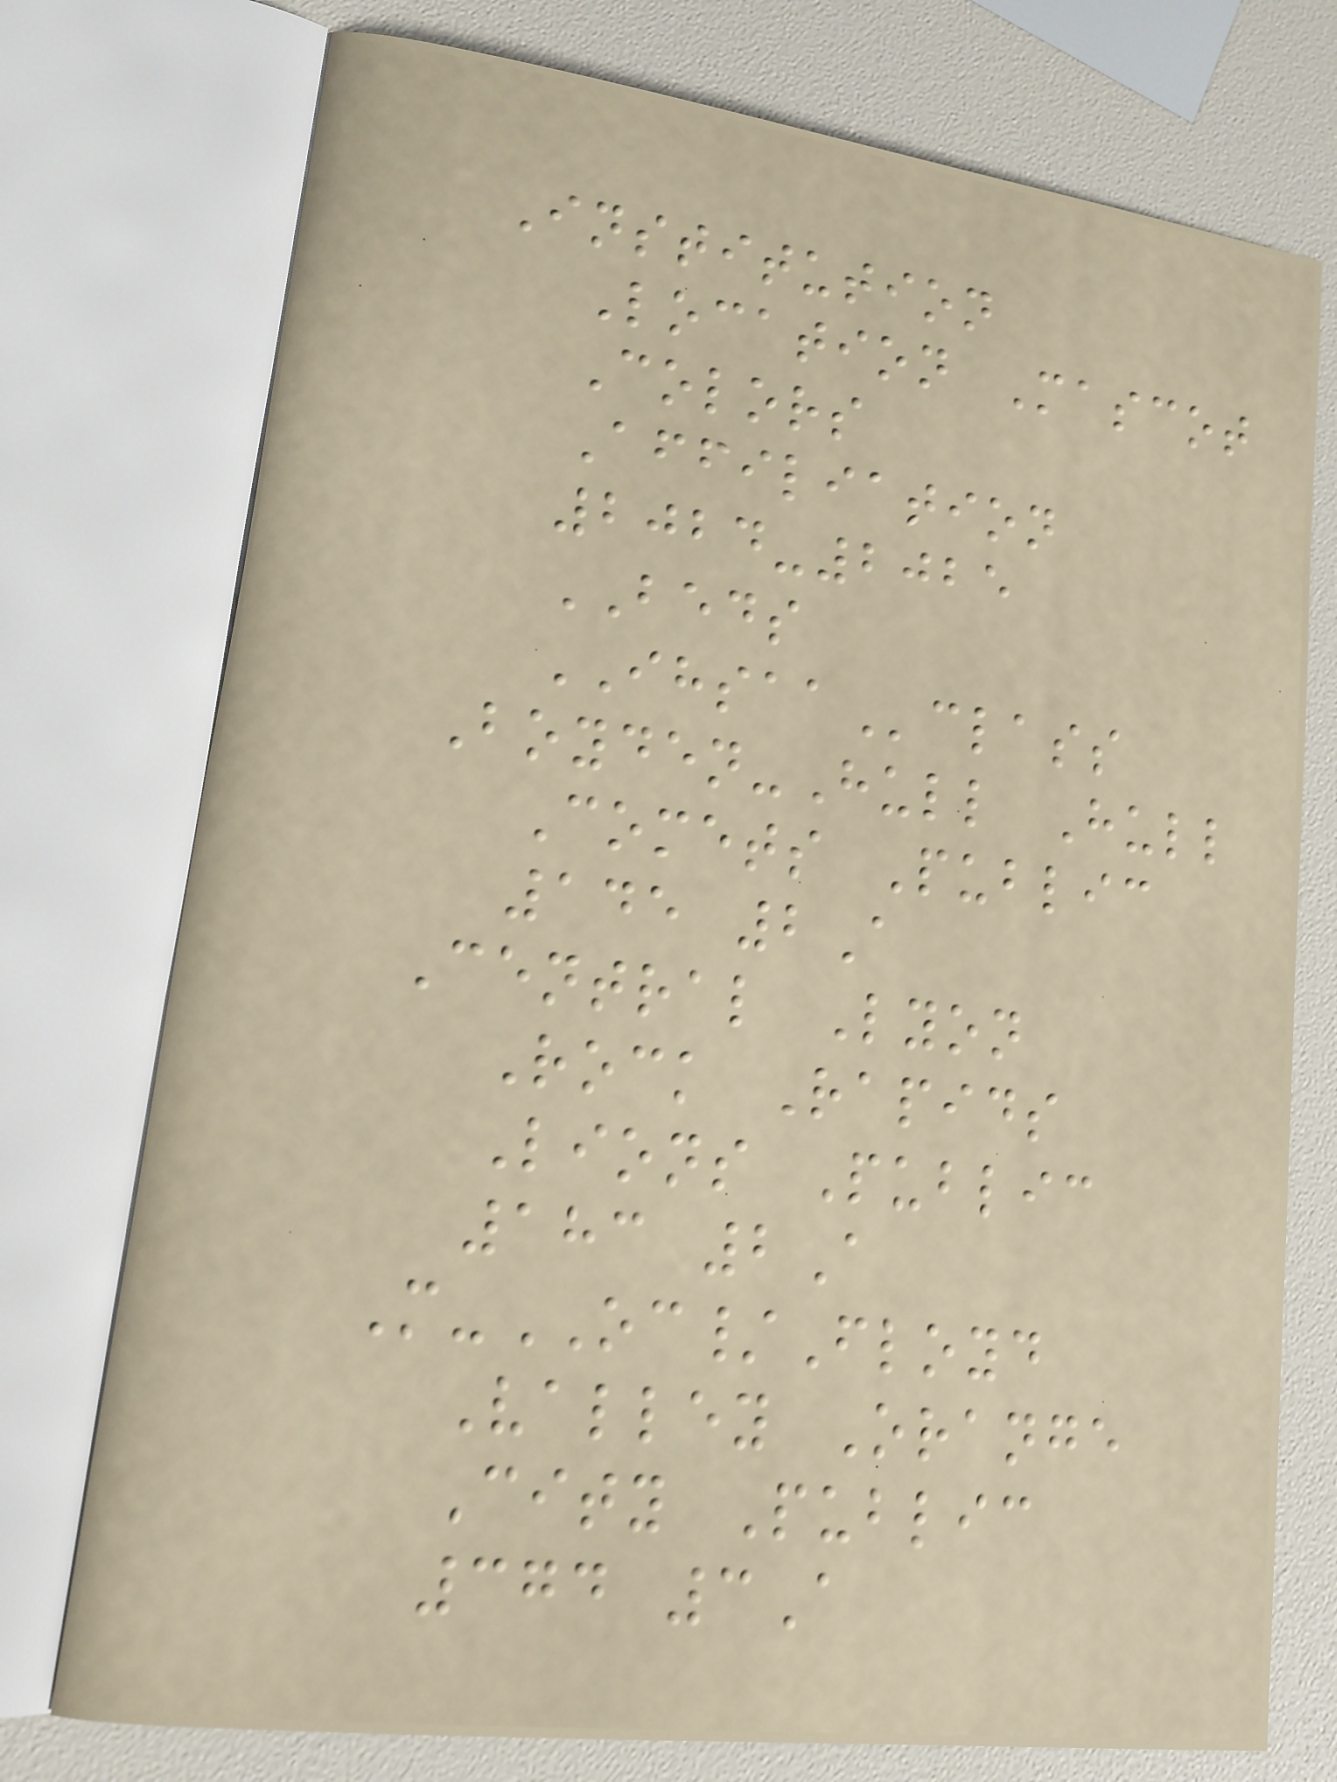Institution
Location Mascot
Colors
Affiliation
2024-2025
BEDS
IHSAAclass
Boyden-Hull Hull
Comets Public
145 2A
Central Lyon
Rock Rapids
Lions Public
183 2A
M-OC/Floyd
Valley Orange
City Public
374 3A
